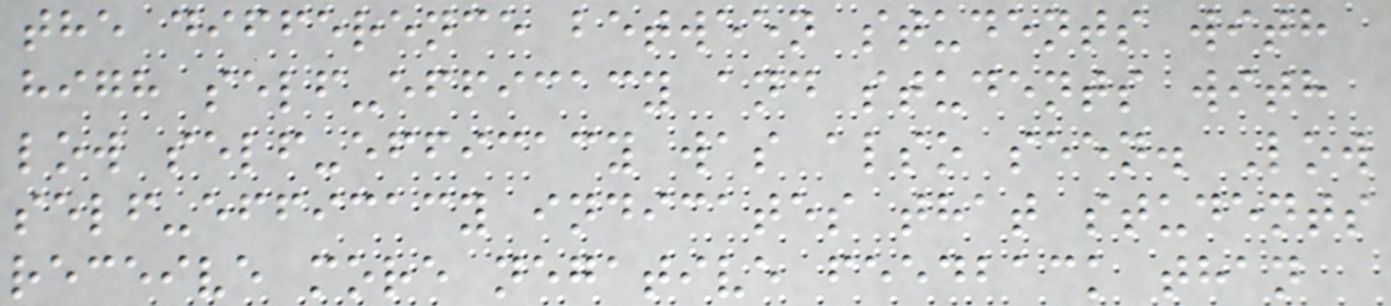the difference between students with
high self-efficacy and students with
low self-efficacy was also seen. Low
self-efficacy indicates that students
receive more negative feedback than
